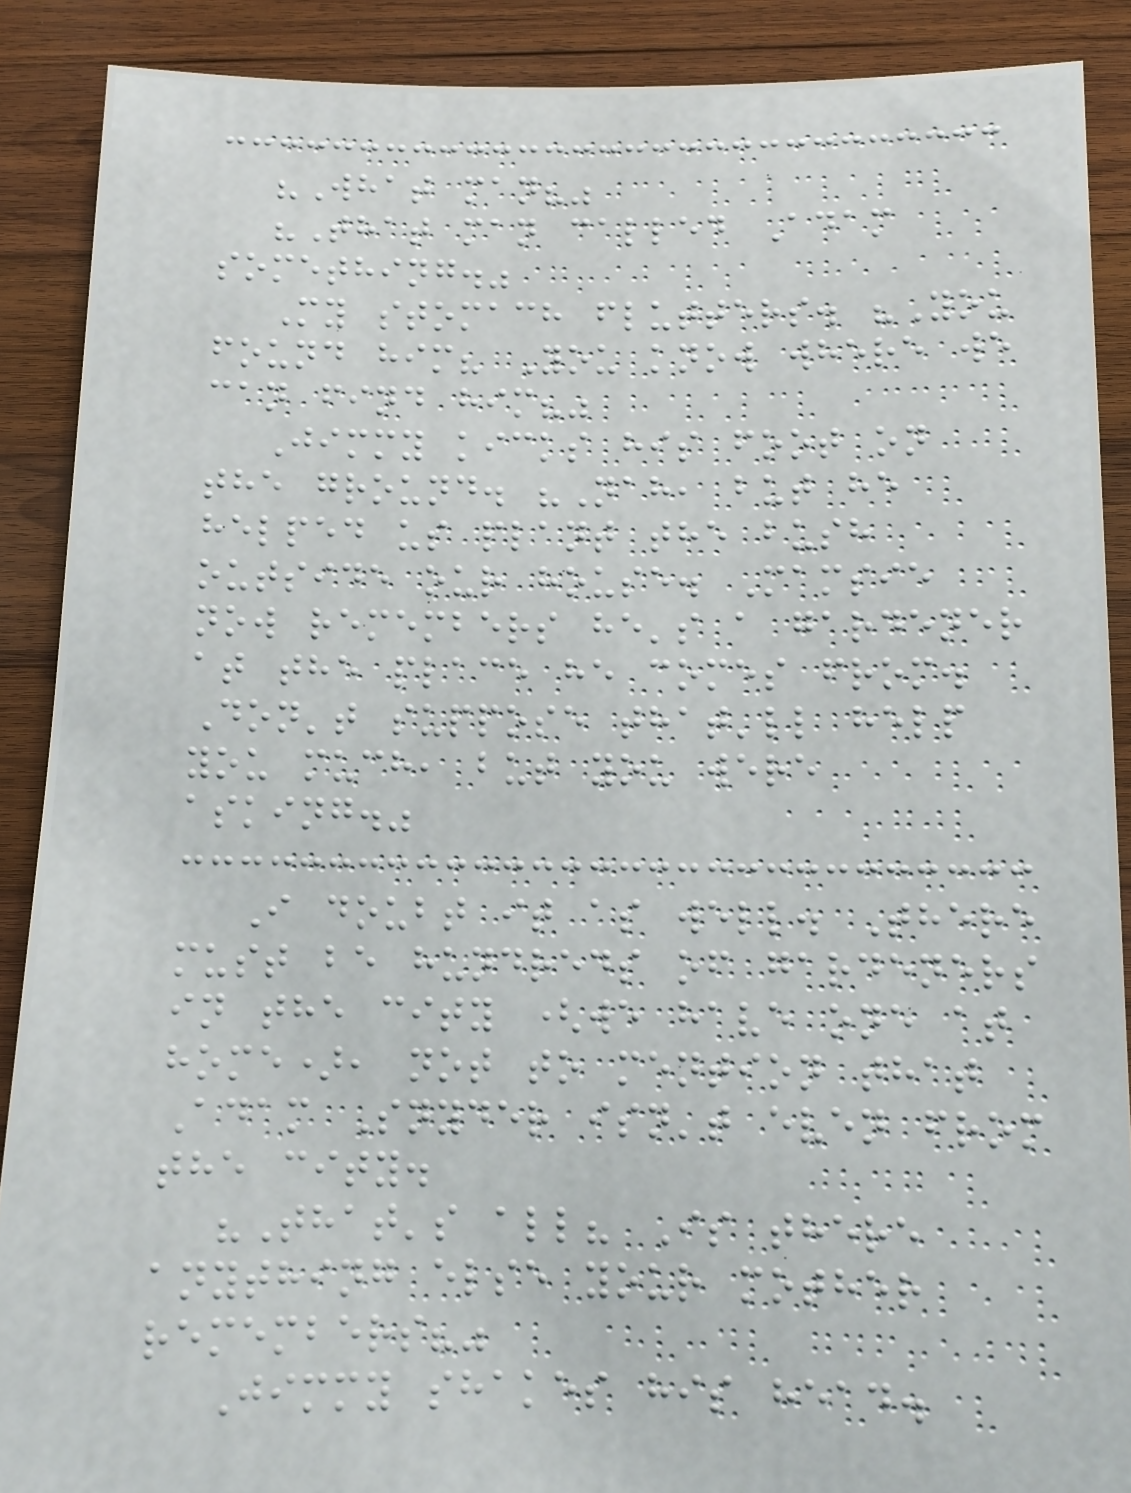"What man?"
"That man called Adam
something."
My stomach flutters. "You
found him? You know where we
can find him?"
Jimmy kicks his foot on
the ground. "Nah, but he
helped us plant the bush
outside our house. Mamsie
now remembers he's a gardener
at the place he comes from.
Don't suppose that'll help
you much, but you were
asking."
I doubt it as well. There
must be hundreds of gardeners
in the city (we have one at
home), not to mention that
Adam Snyder isn't even from
the city.
"That's all? Is there
anything else your mother
remembers?"
Jimmy shakes his head.
